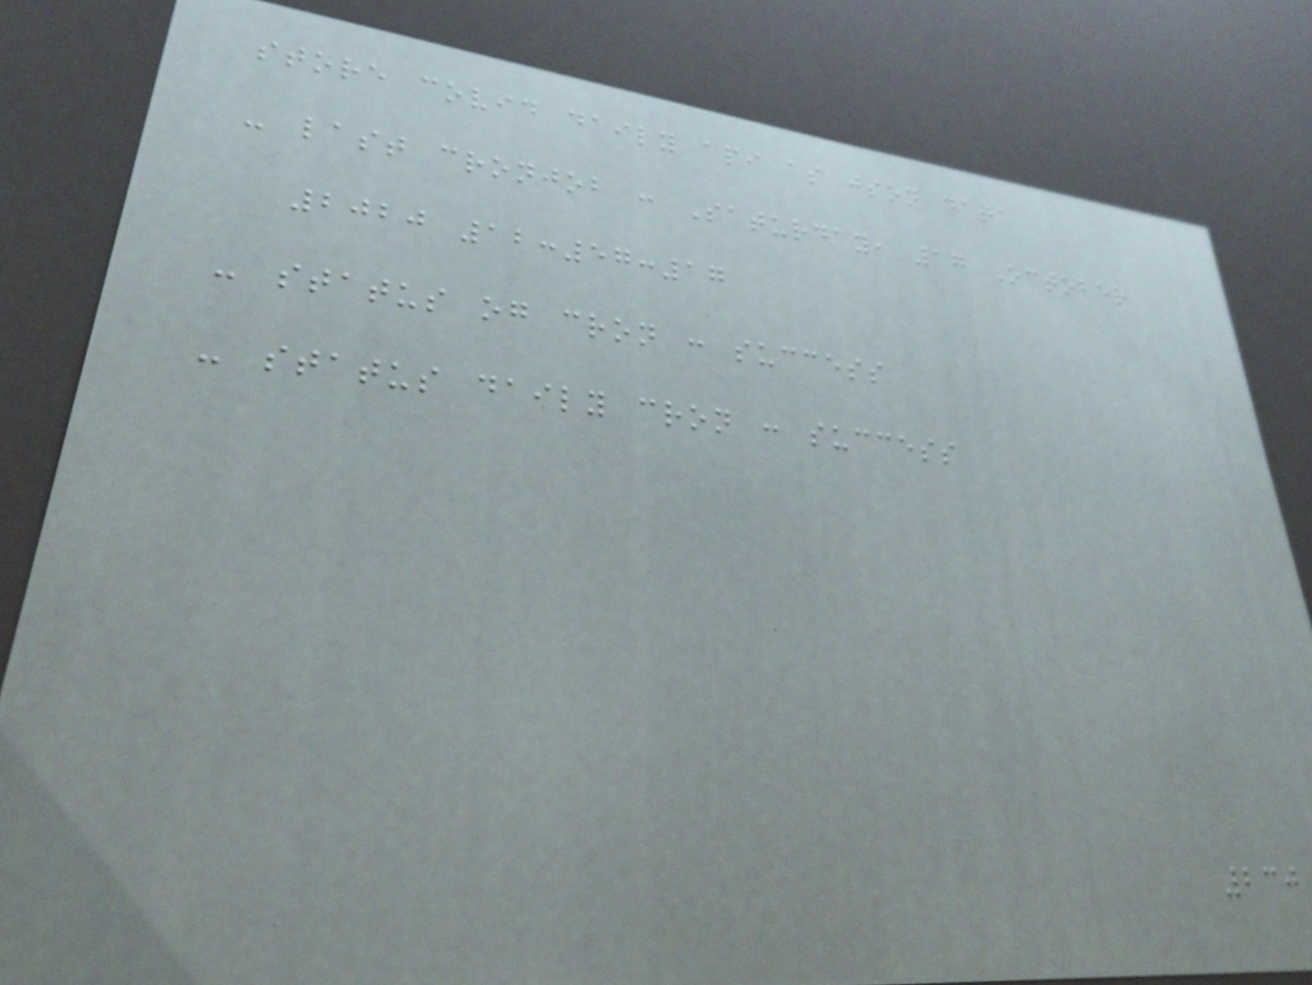store covid daily api as json data
- last cronjob : Saturday, 17 October
2020 12:57:17
- status og cron : success
- status daily cron : success
230
